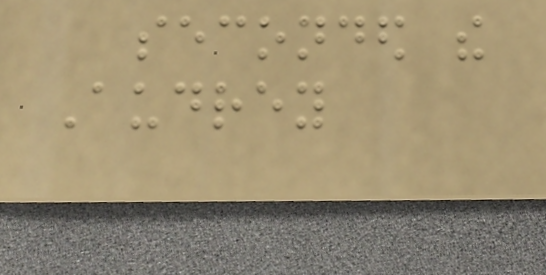seconded the
Audrey
